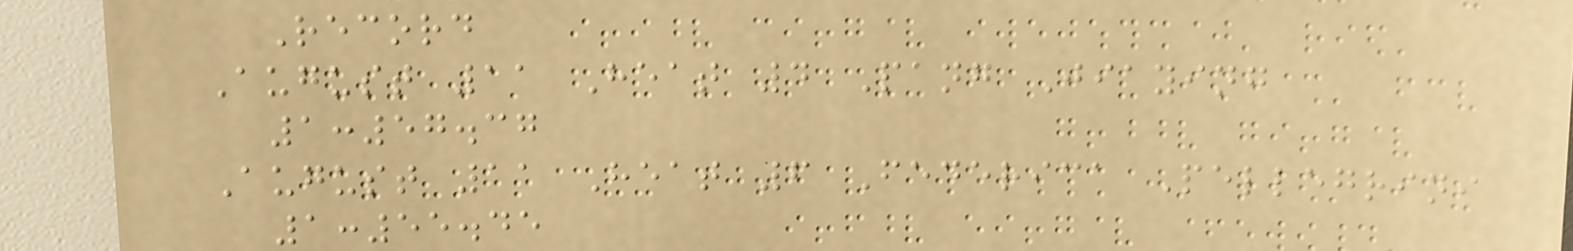Record
August 11 Heat 4 Pang Jiaying
1:57.37
August 11 Heat 6 Federica Pellegrini
1:55.45
